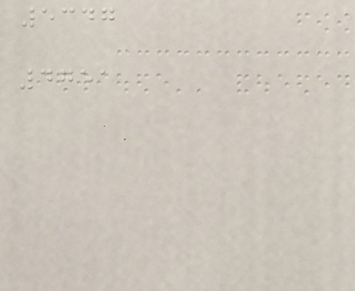5347
4751
